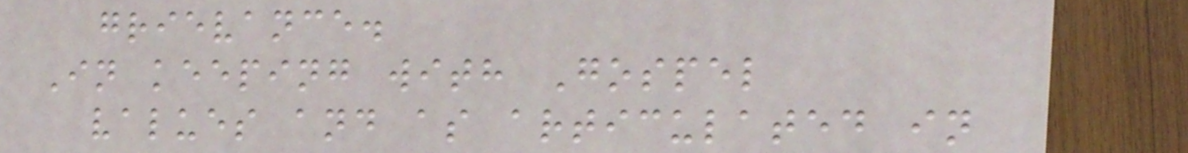grievance.
In keeping with Gospel
values and as articulated in
